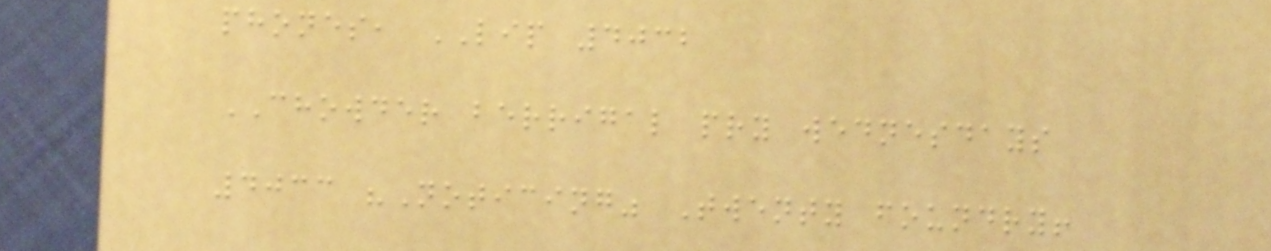phones, LIP 4032
CHOWDER berrigal pry wednesdays
4033 "Noticing" Twenty foundry!
